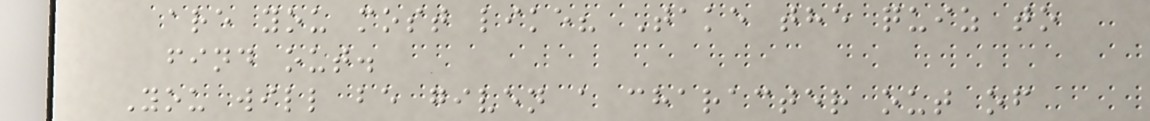are you most like? Take the quiz to
find out.
You will be given a character out of
